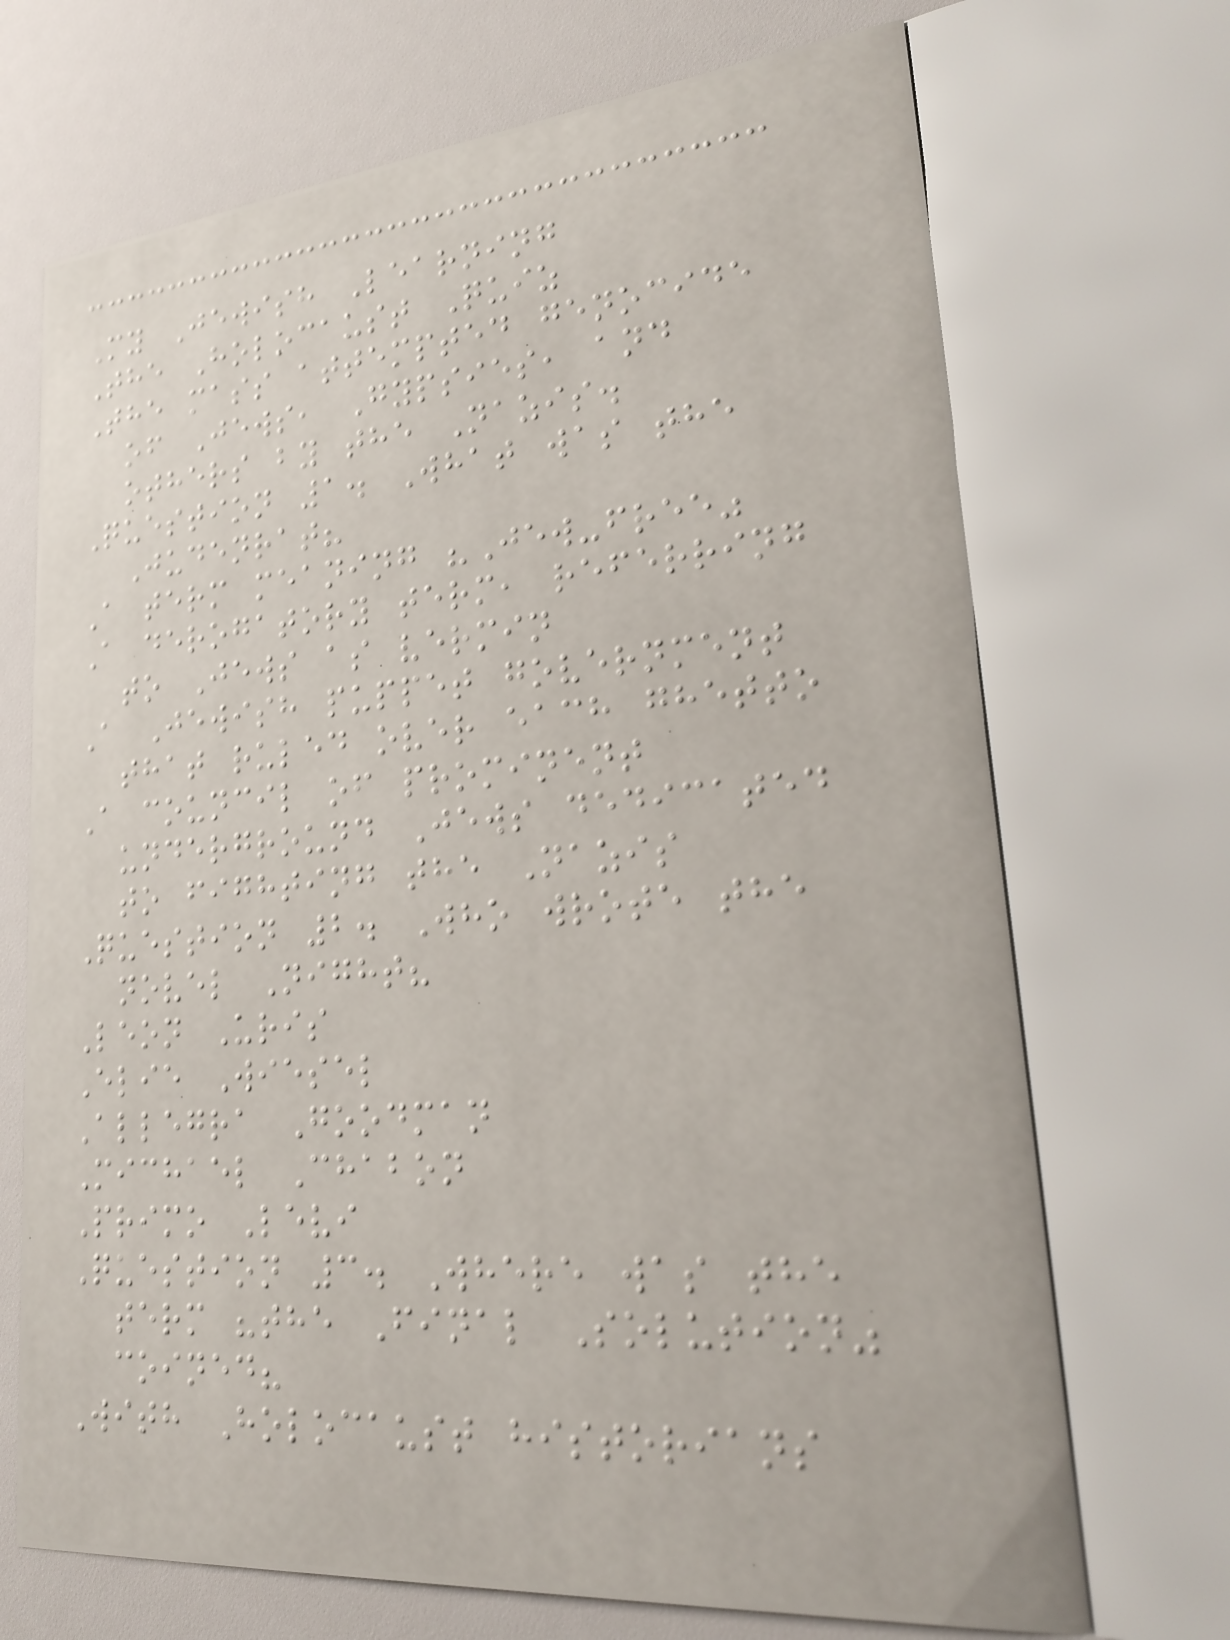My Jewish Learning
The Holocaust Quiz
The mass attempted genocide
of Jews, Gypsies, and
others by the Nazis.
Question 1. What was the
Judenrat?
A term meaning "Jew-free"
A derogatory term, referring
to Jews as vermin
A Jewish puppet government
that ruled over each ghetto
A council of prominent
underground Jews dedicated
to fighting the Nazis
Question 2. Who wrote the
novel Night?
Leon Uris
Elie Wiesel
Allegra Goodman
Michael Chabon
Primo Levi
Question 3. Where was the
term "the Final Solution"
coined?
With Holocaust historians
